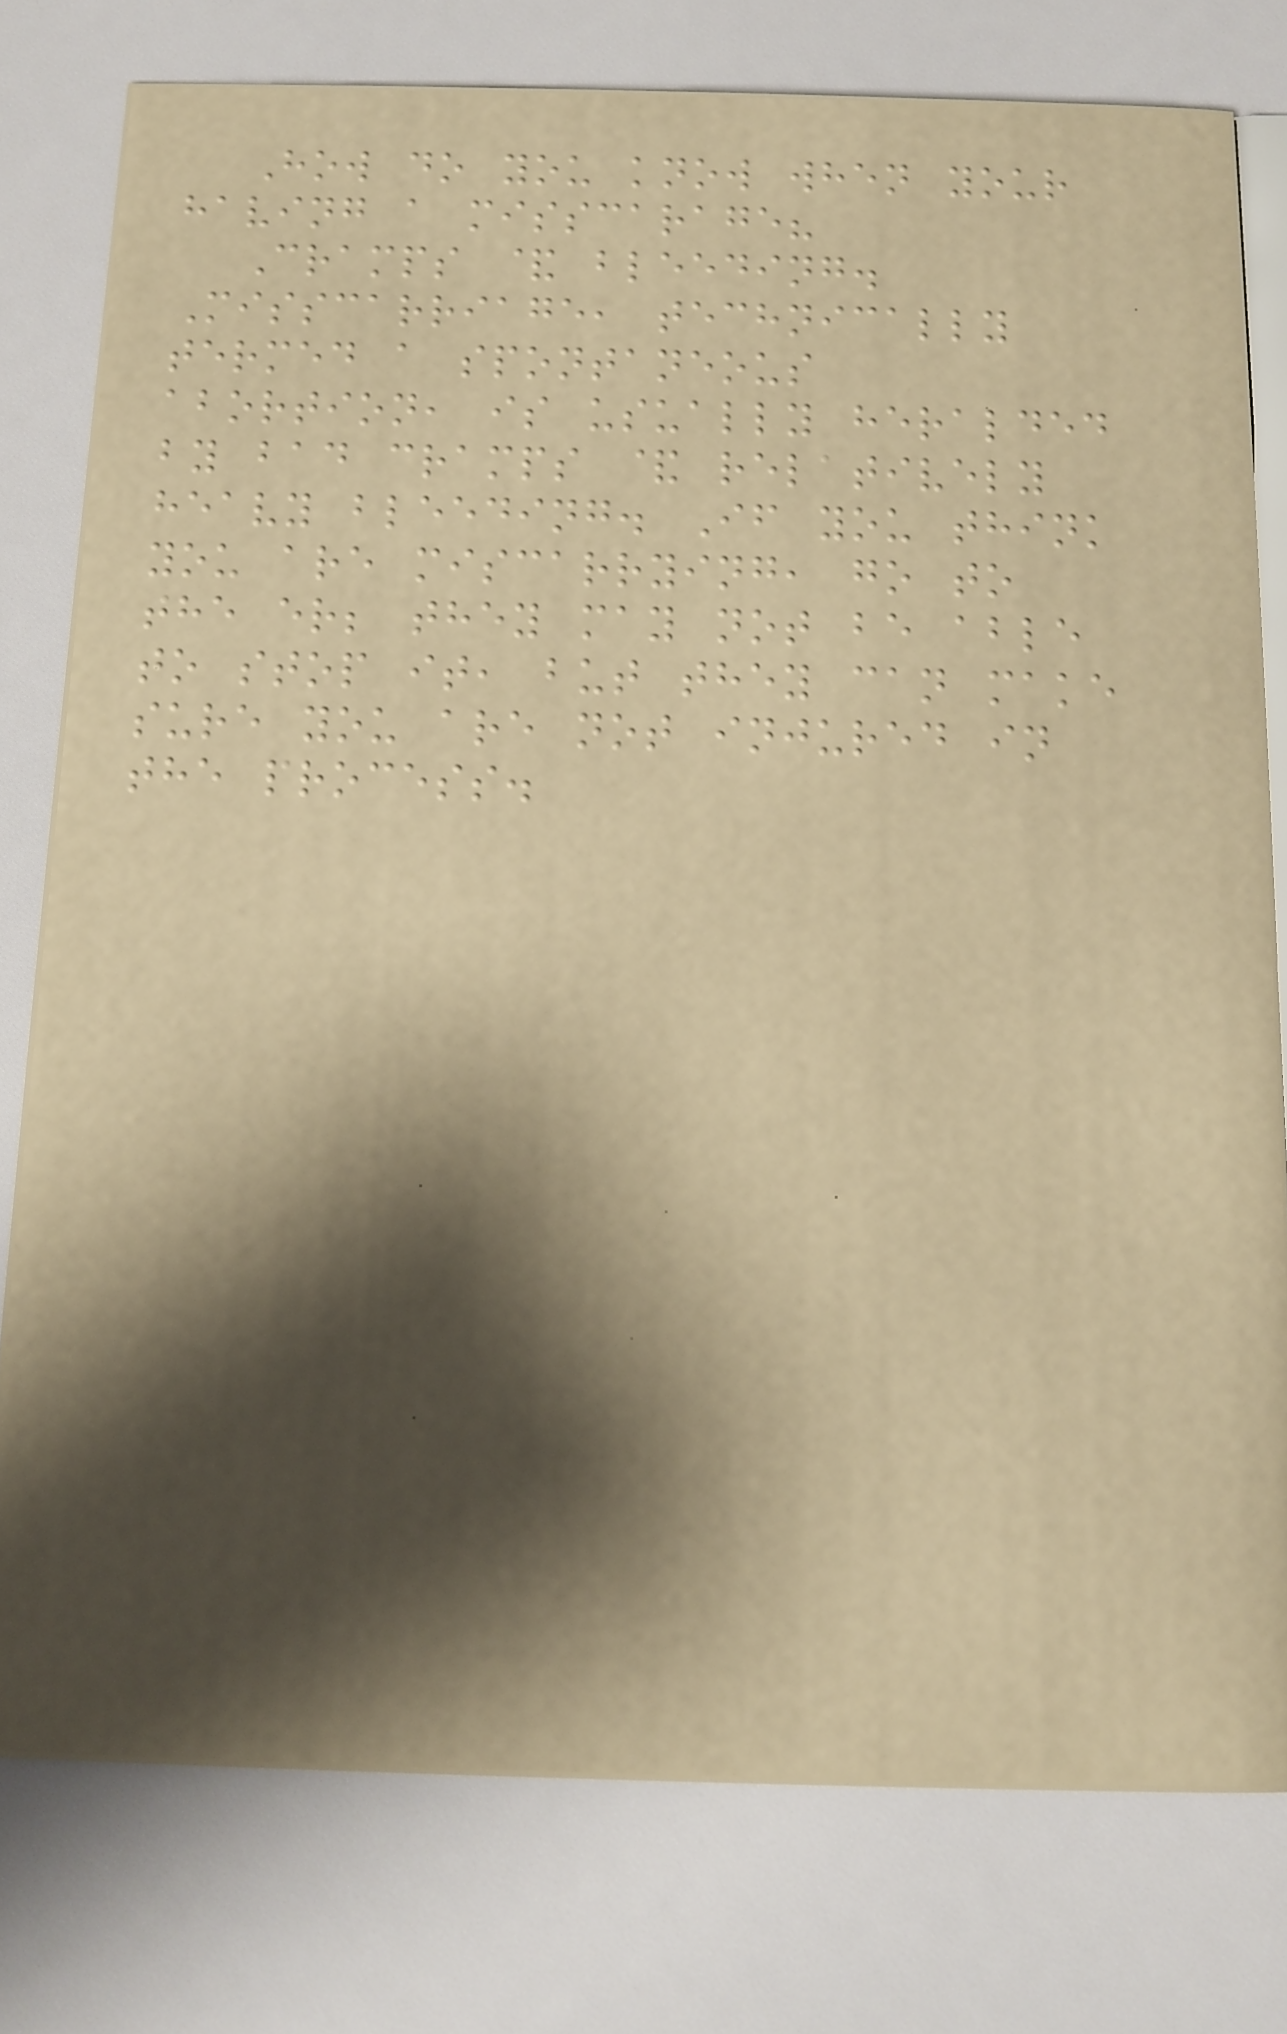How do you know when your
having a misscarage?
Cramps & bleeding.
Misscarriage, technically
termed a spontaneous
abortion, is usually heralded
by bad cramps & relatively
heavy bleeding. If you think
you are miscarrying, go to
the er; they may not be able
to stop it, but they can make
sure you are not injured in
the process.
